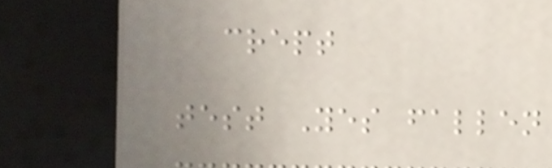crept
test Yes fallen
